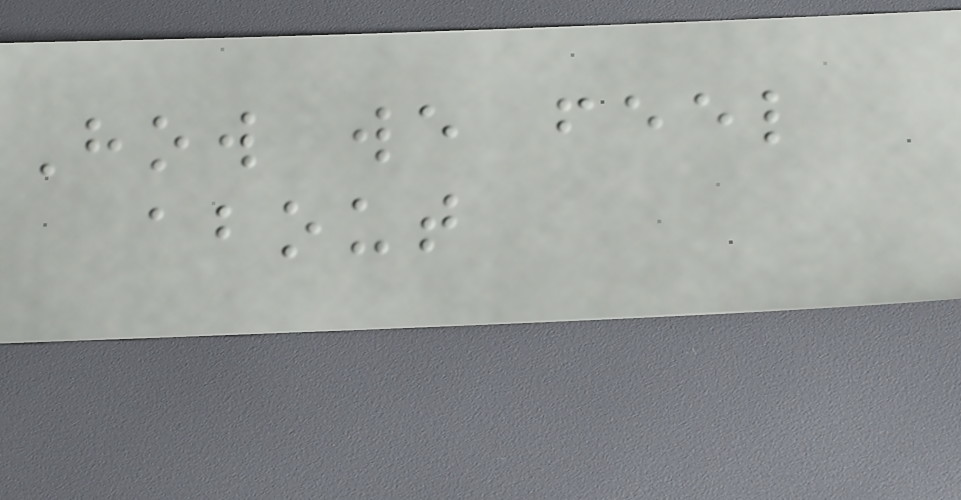How we feel
about
